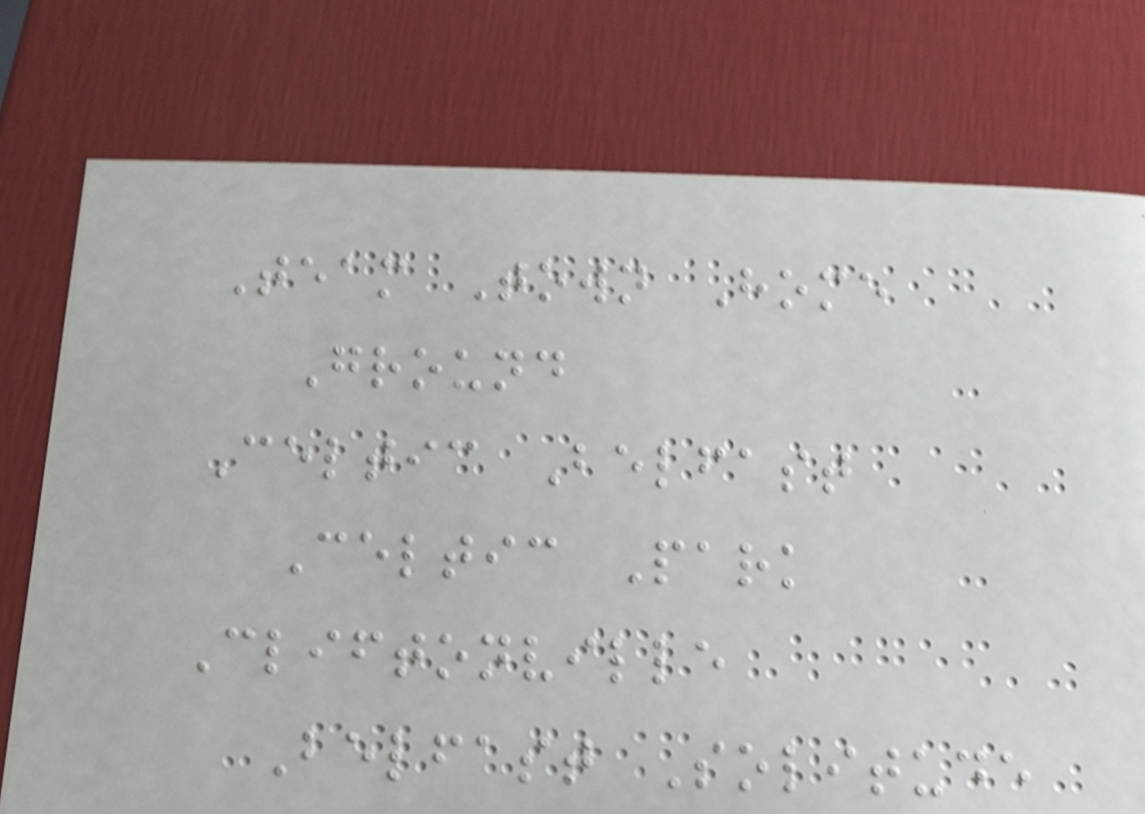Team Town Home
Ground
Celtic Belfast
Celtic Park
Cliftonville
Belfast Solitude
